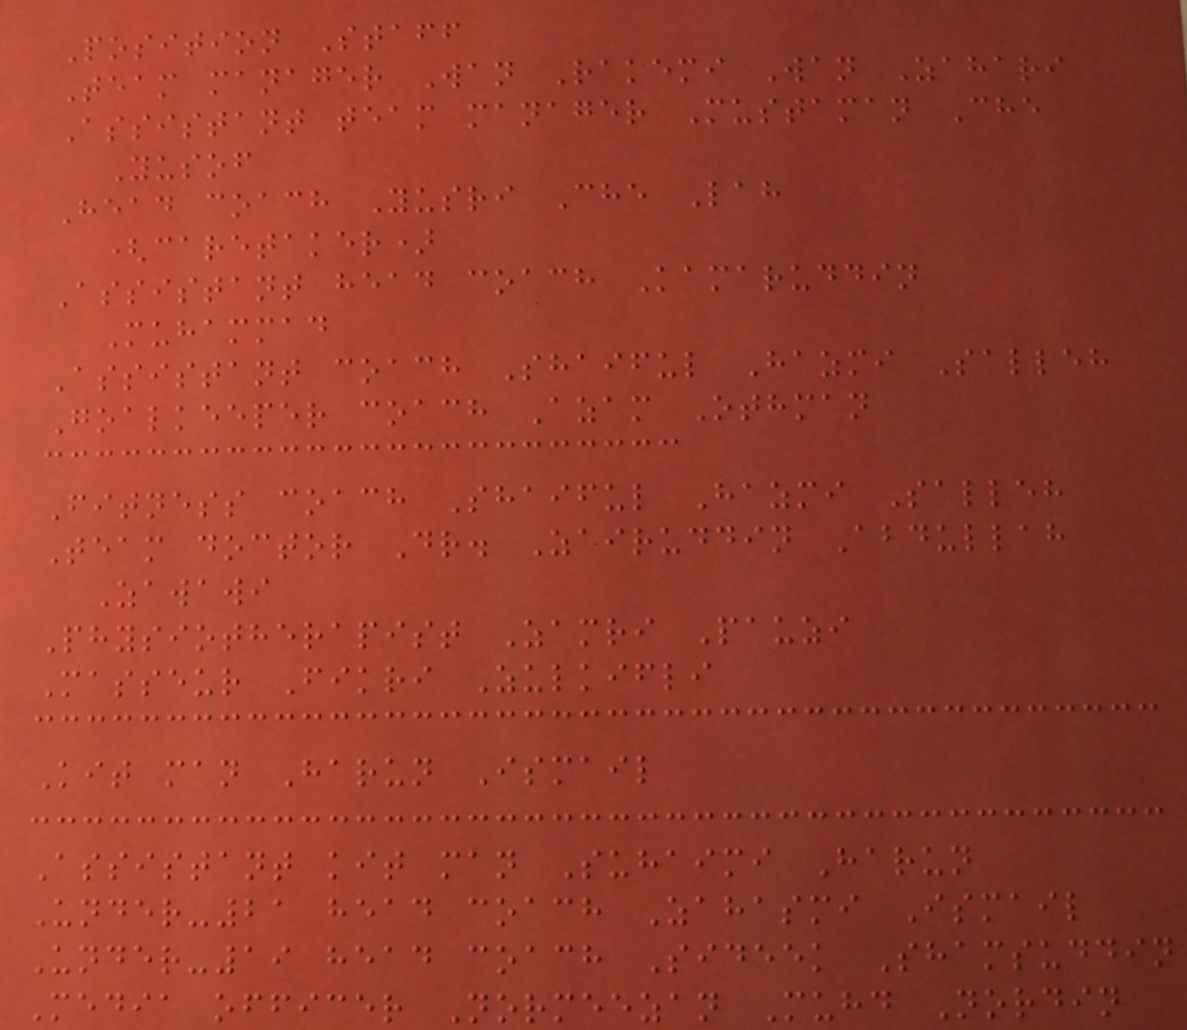Position Staff
Team manager Wan Rakemi Wan Zahari
Assistant team manager Mustaman Che
Yusof
Head coach Yusri Che Lah
(caretaker)
Assistant head coach Kamaruddin
Muhammad
Assistant coach Shaiful Hazmi Salleh
Goalkeeper coach Azam Othman
Fitness coach Shaiful Hazmi Salleh
Team doctor Dr. Zairuddin Abdullah
Zawawi
Physiotherapist Zamri Pauzi
Masseur Fikri Zulkifli
Kit man Harun Ismail
Assistant kit man Suhaimi Harun
Under-21 head coach Zahasmi Ismail
Under-19 head coach Sideek Shamsuddin
Media officer Normeezan Muhd Nordin
